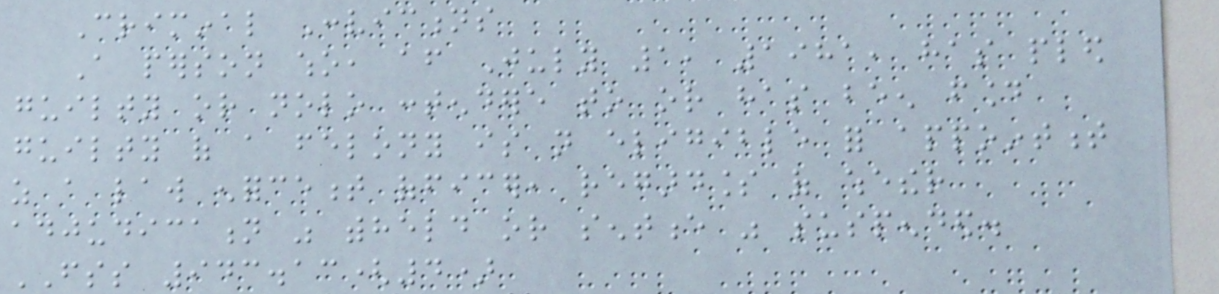Criminal Convictions
A person who, after July 1, 1981, has pled
guilty or nolo contendere to or has been found
guilty of a felony is not eligible for appointment
as a law enforcement officer, regardless of whether
adjudication was withheld or sentence was suspended.
FSS 943.13(4)
